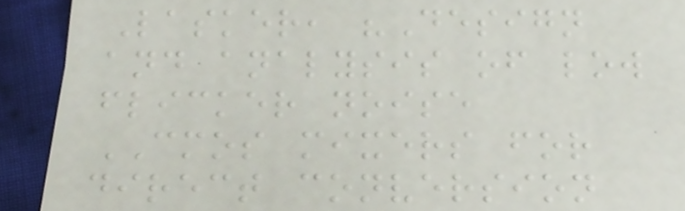Lasker, "Design
and analysis of low
flicker noise
CMOS mixers for
direct conversion
